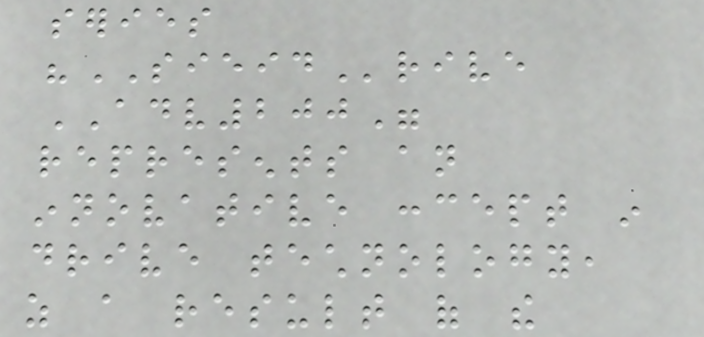series
"SIEIDrive
ADV200"
represents an
innovative concept in
drive technology,
as a result of the
